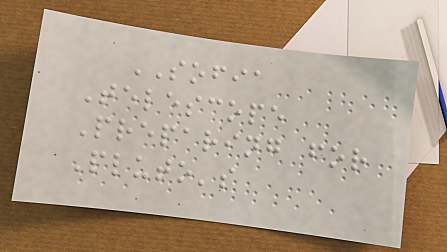SOFIA
Telescope
Preparing for
Pluto's
